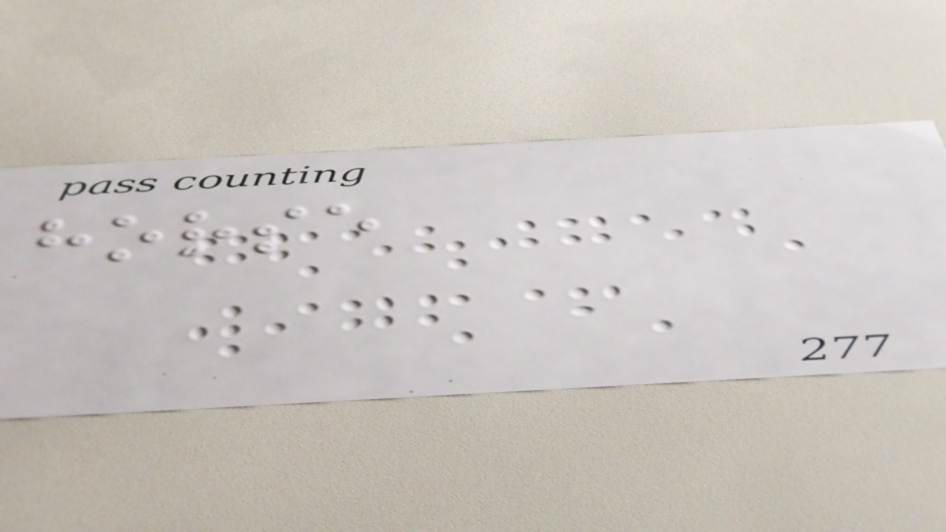horse
